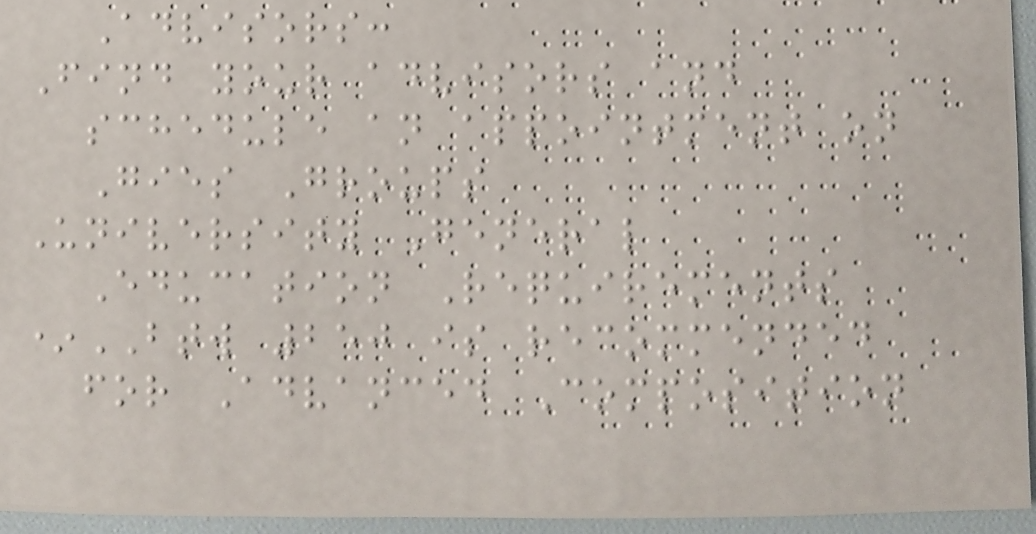Advisors:
Find your advisors and
schedule an appointment on
Gies Groups
University General
Education Requirements
*BTW 250 is recommended
for Advanced Composition
